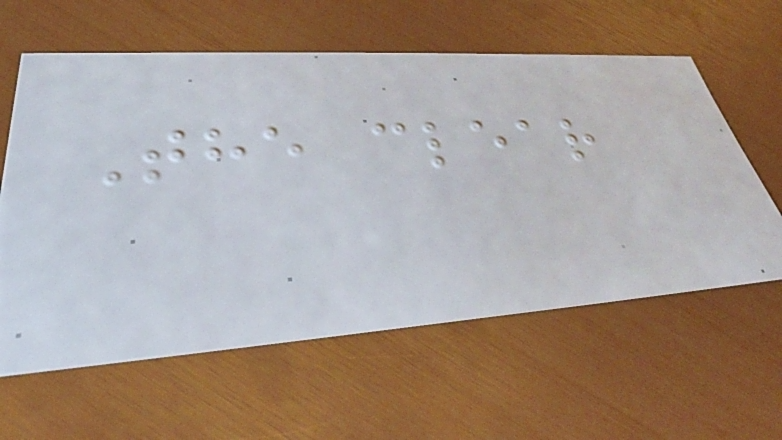The clear
